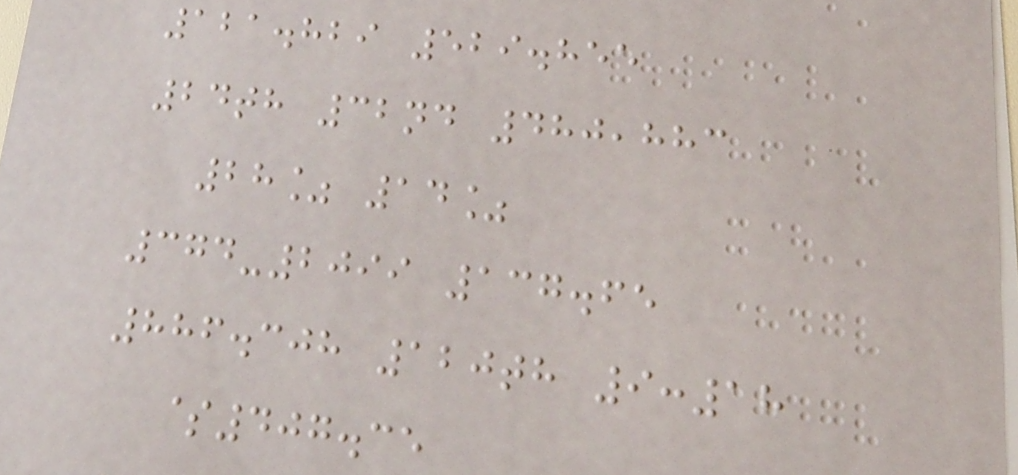121.829 529.855
24th 32nd 480,883
28% 14%
374-2099 137.65
886.308 120th 9:18
$407.35
